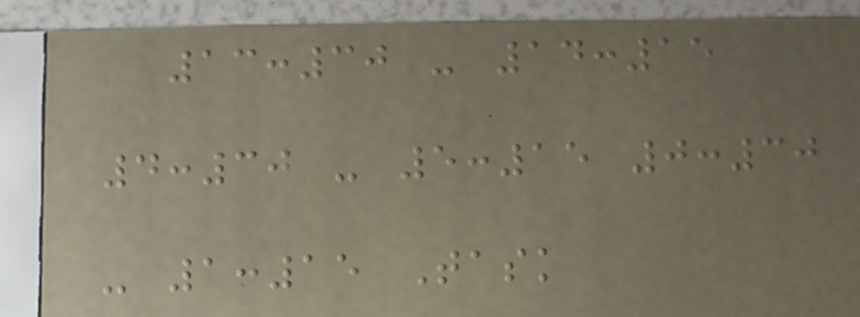13:30 - 14:15
4:30 - 5:15 0:30
- 1:15 Task
